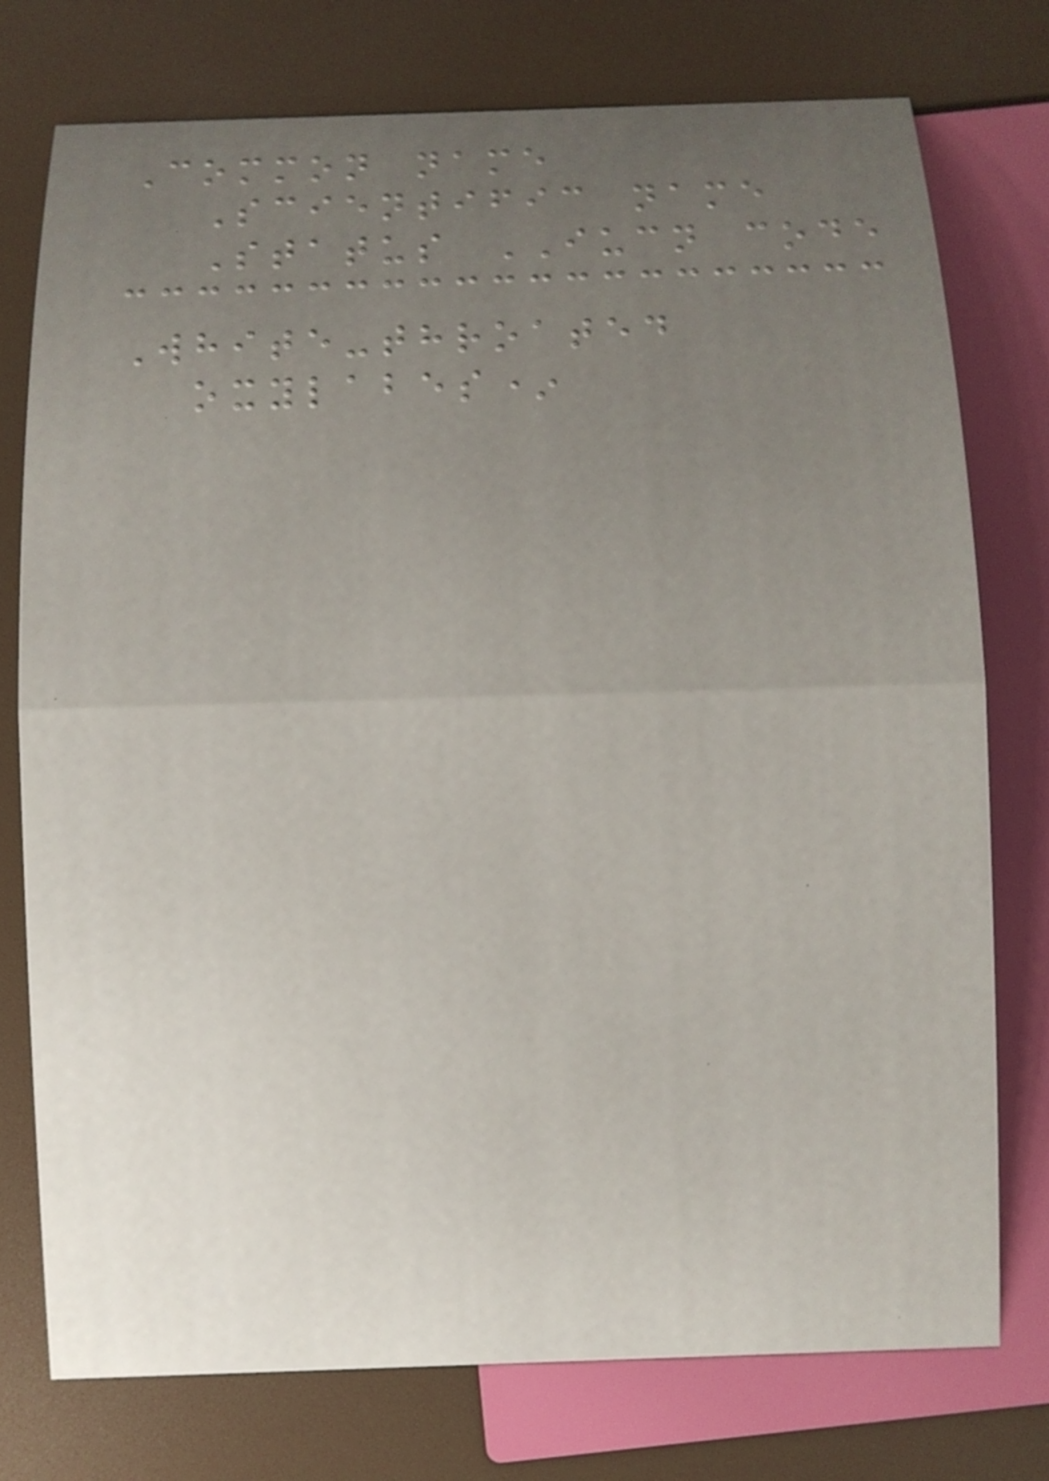Common name
Scientific name
Status IUCN code
White-throated
oxylabes*
